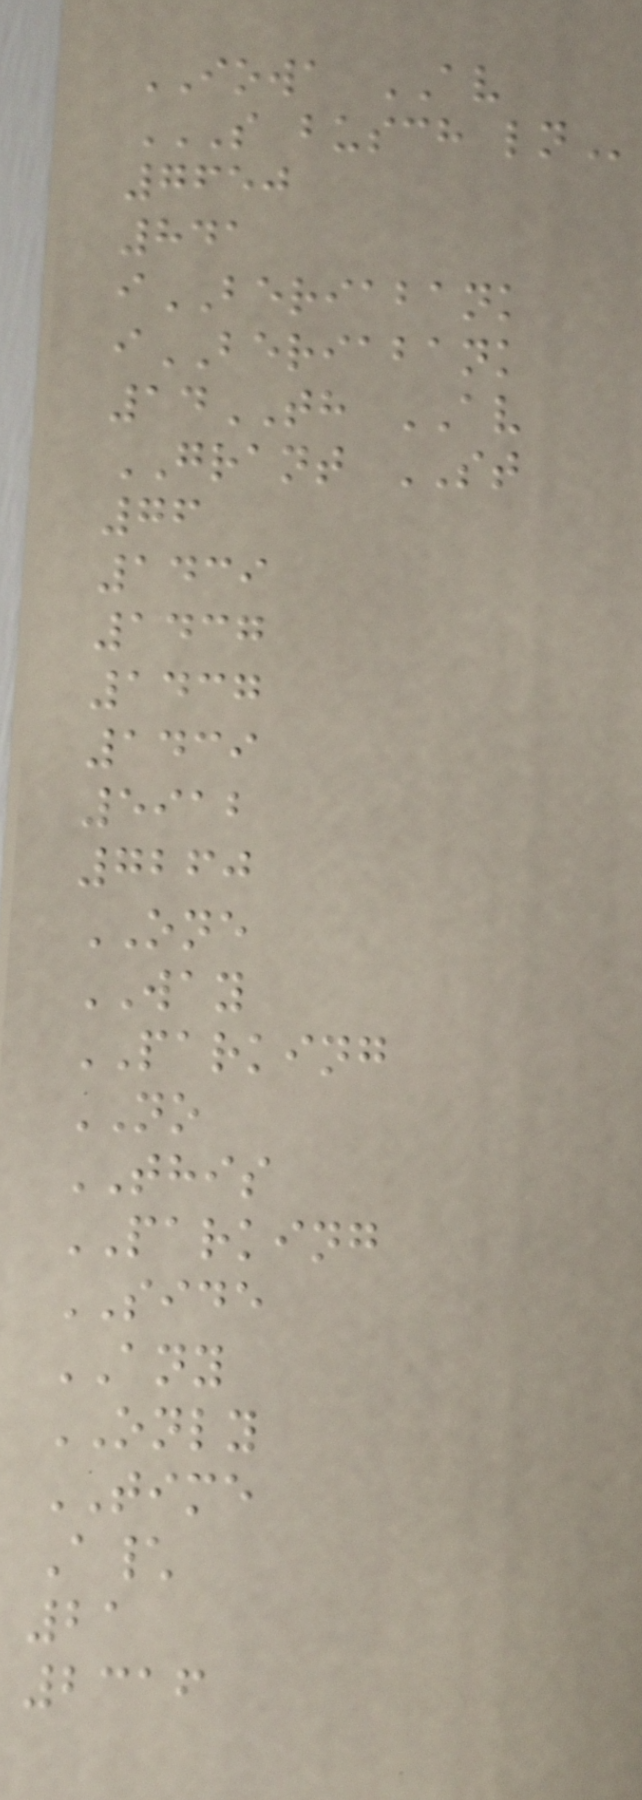IOWA AV
S BUSCH LN
7650
841
iBERIABANK
iBERIABANK
14TH AV
GRANT ST
76
1439
1437
1437
1439
5912
7260
ONE
WAY
PARKING
NO
THIS
PARKING
SIDE
ANY
ONLY
TIME
A\
21
2316
